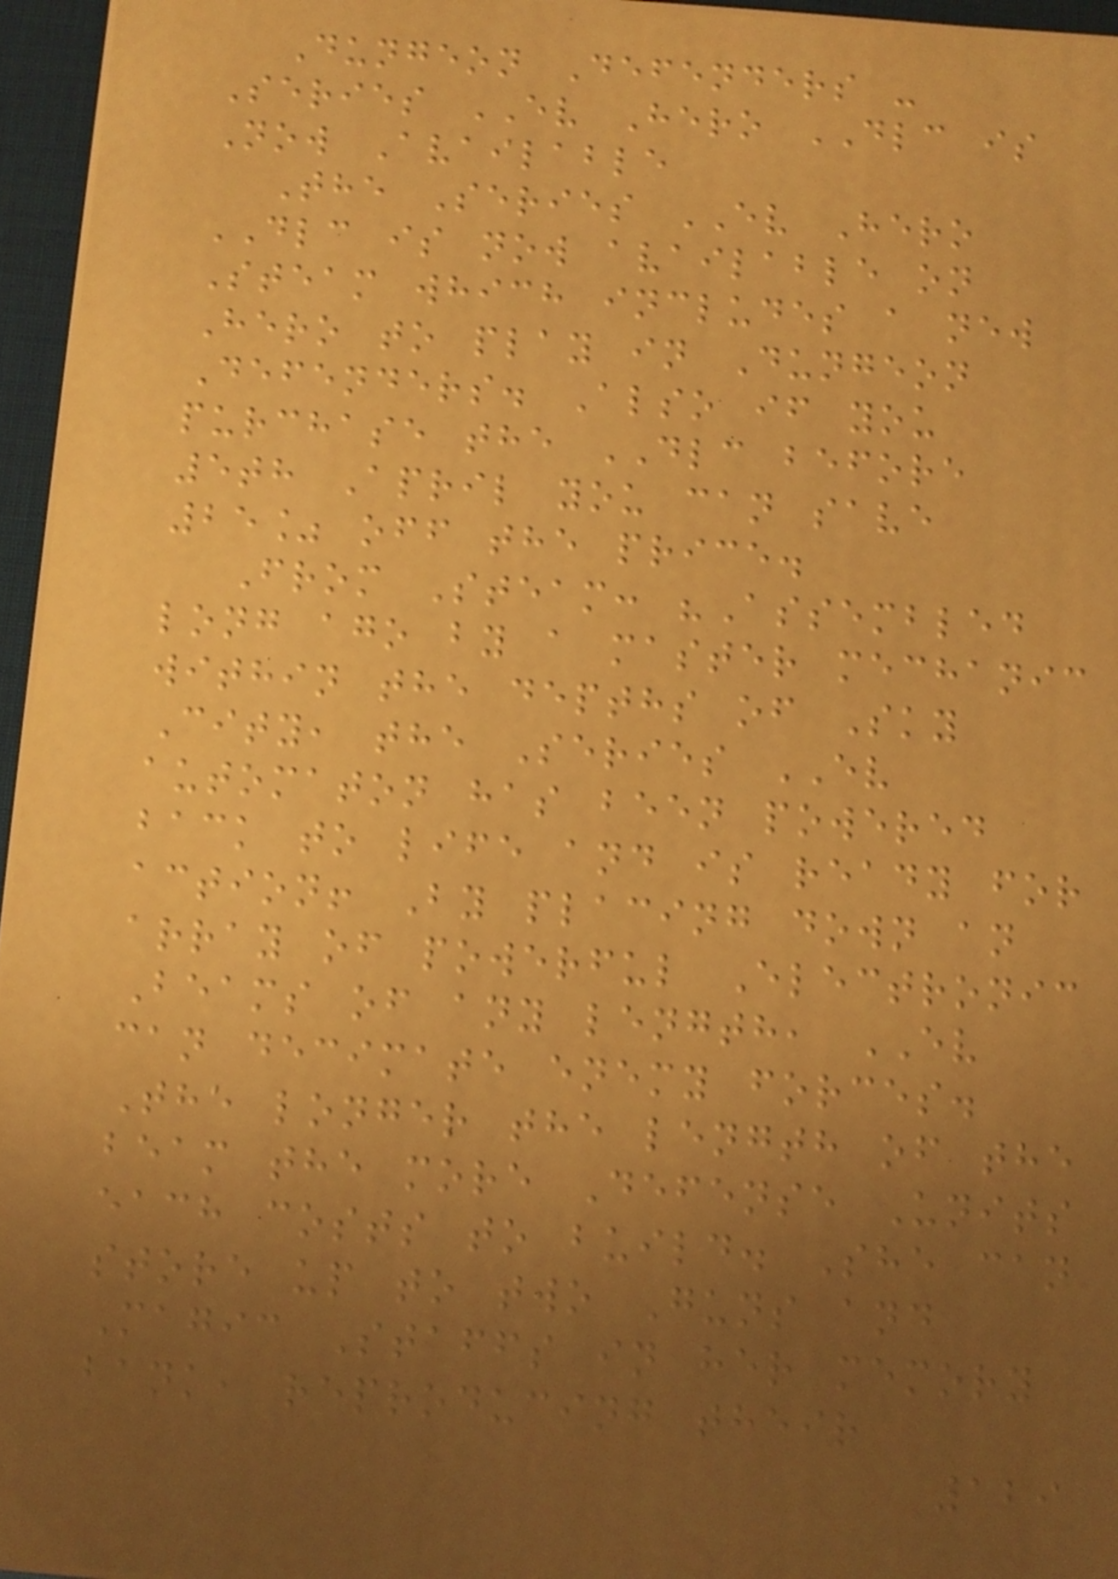Dungeon Defenders -
Series EV Hero DLC is
Now Available
The Series EV Hero
DLC is now available on
Steam which includes a new
Hero to play in Dungeon
Defenders. Also if you
purchase the DLC before
5th April you can save
25% off the price.
From Steam: "Assembled
long ago by a master mechanic
within the depths of Sky
City, the Series EV
automaton has been powered
back to life and is ready for
action! By placing down an
array of powerful Electronic
Beams of any length, EV
can decimate enemy forces.
The longer the length of the
beam the more Defense Units
each costs to build. She can
store up to two Guns and
Magic Staffs in her memory
bank, reproducing their
129
